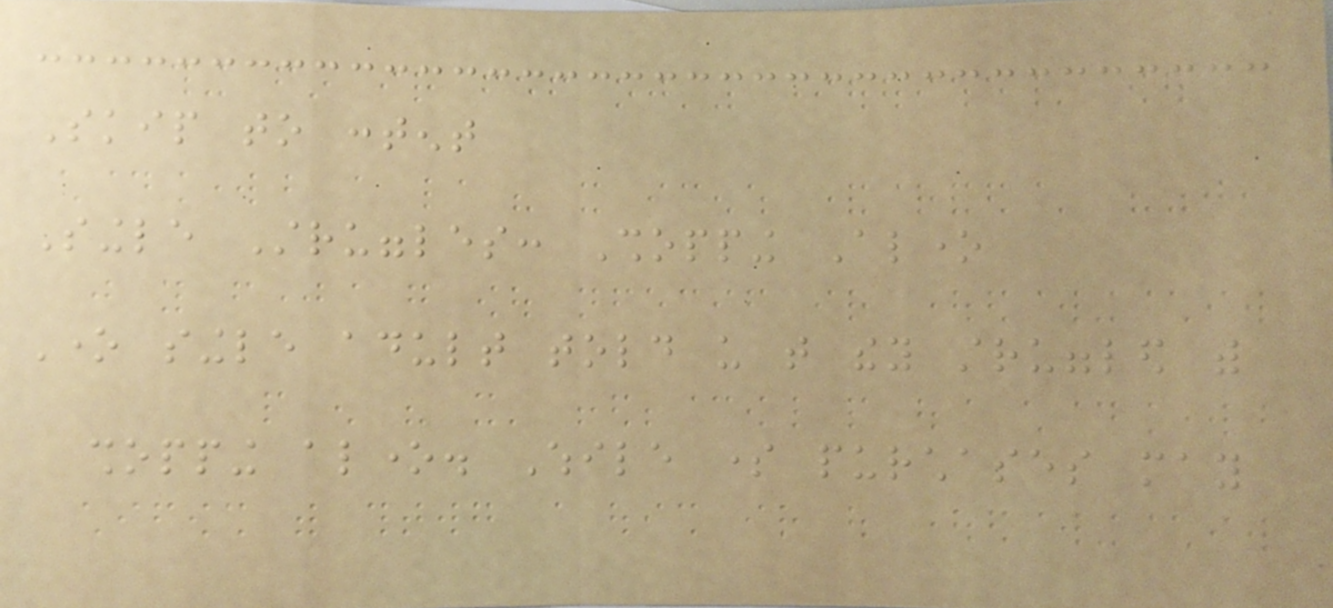Skip to content
Single Struggles: Shopping Alone
One single adult told us that they struggled with
shopping alone. While some purchases may
